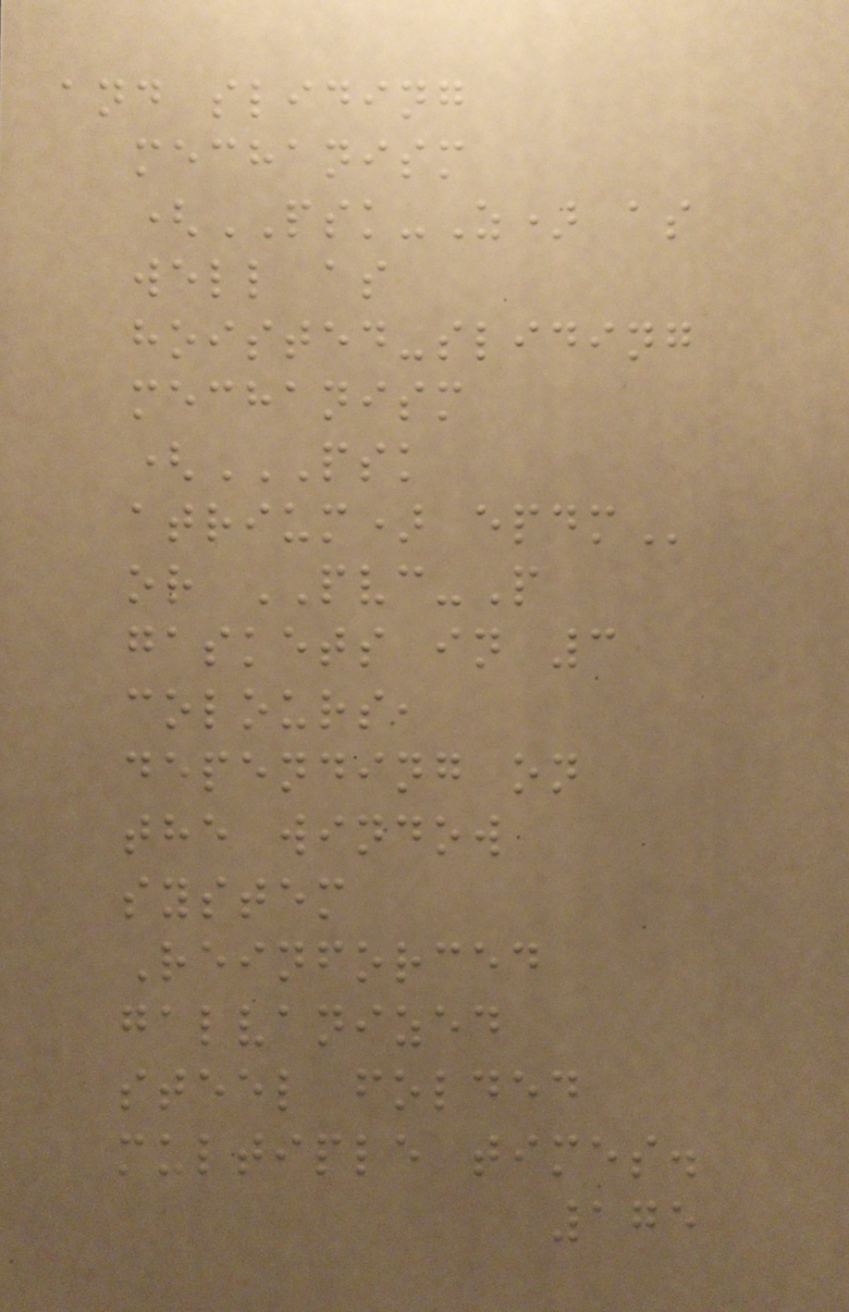and sliding
mechanism
(PSK-Z) as
well as
hoisted-sliding
mechanism
(PSK
ATRIUM) EPDM
or PVC-P
gaskets in 3
colours,
depending on
the window
system
Reinforced
galvanized
steel folded
multiple times.
175
